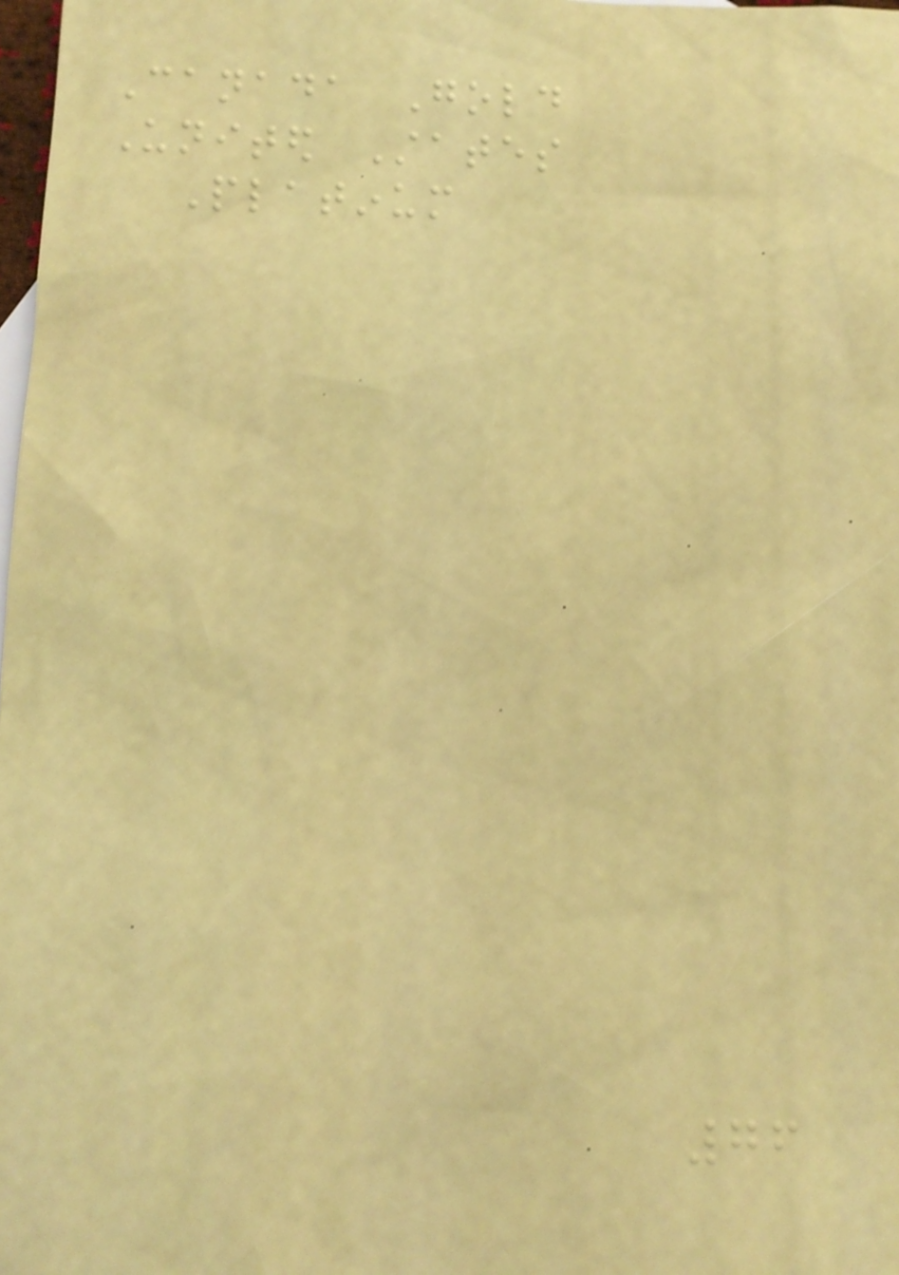Canada Gold
United States
Platinum
76
